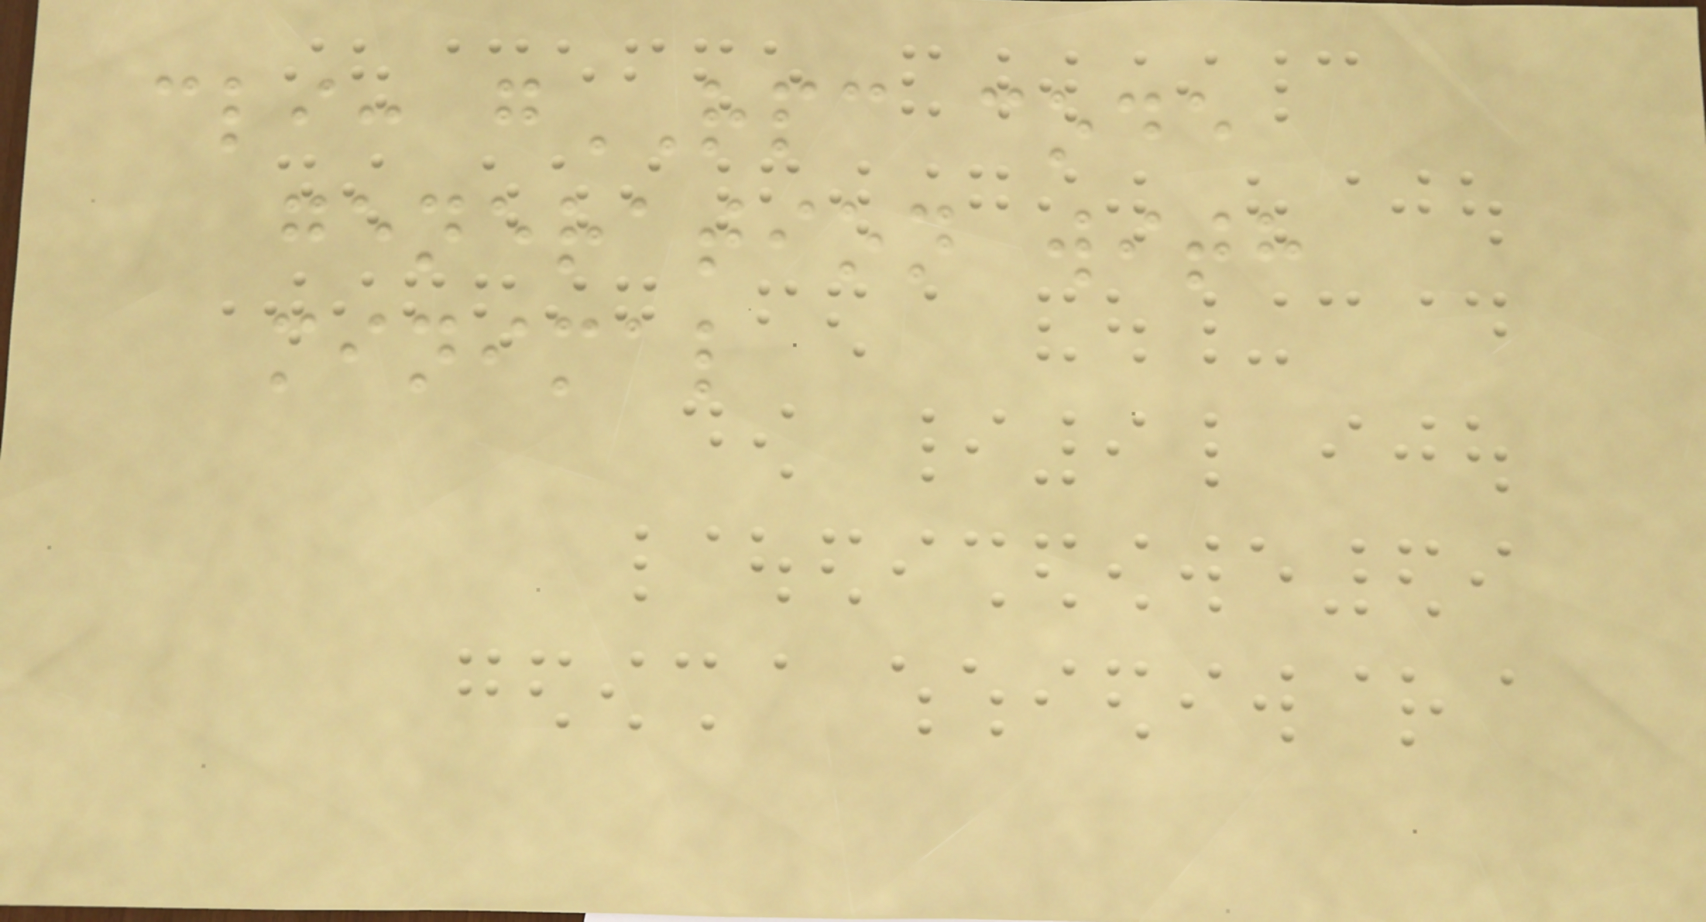cli: gRPC code
generation with
minimal
